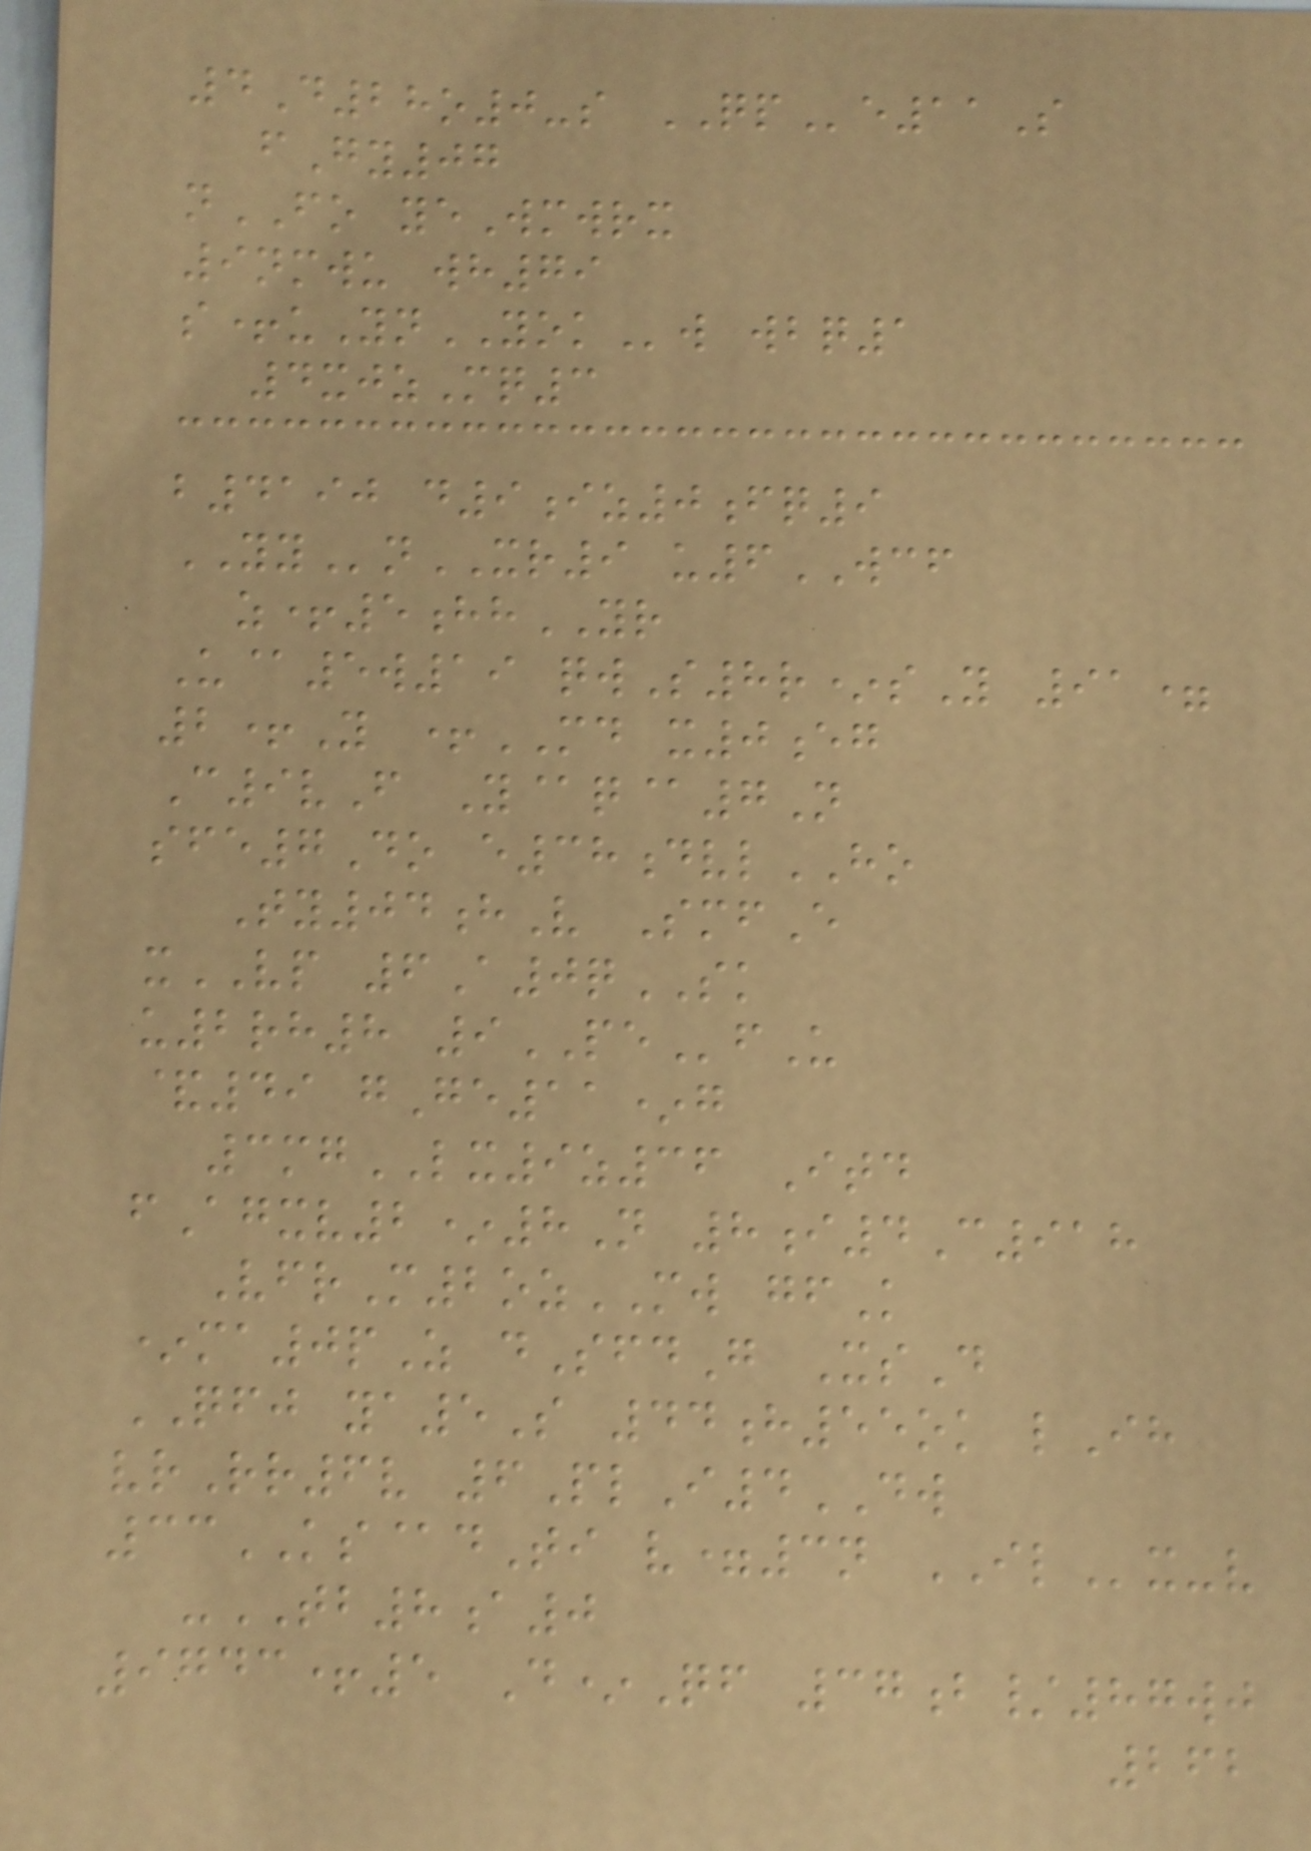4D28o0-s QPe11S
fGy07
nFO yeWmwrx
9nmwu wh79
s+uYnYOKw wbq1
4xjzMq3
b4190 d9iz0fq9
YYnXR9 u6WCF
z+5hhYR
U@5w19 qwS8r*sY 91=
2+Y +MD x0eg
C9vF Y@q@7N
sfe7Do e38dvlHO
Ty04hV SmfE
xVP 6A0qSK
u2rh8 9PEfU
&49 gGe11*g
3mgLX9z36 Itd
fAgxv2*8N 8i4C918
VfrM2ozMW gfK
*ma0pZ dSfdG XsD
QFJ ya5S 44h55ok lIh
vrRr6v 6PlI4DW
33KS@dTi v=3n ILx-v
-TB8a0
9743+5 D*Qf 37b/87wj
262
